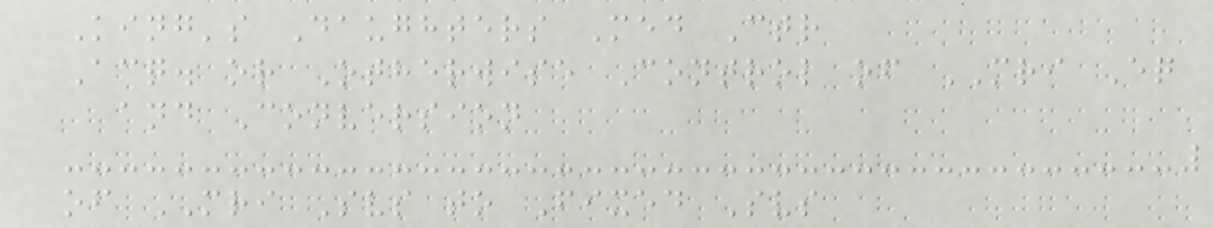King's Daughters Med Ctr
Acq. or Otherwise Control of MRI Eq
and Conversion
of MRI Svs to Fixed Svs
